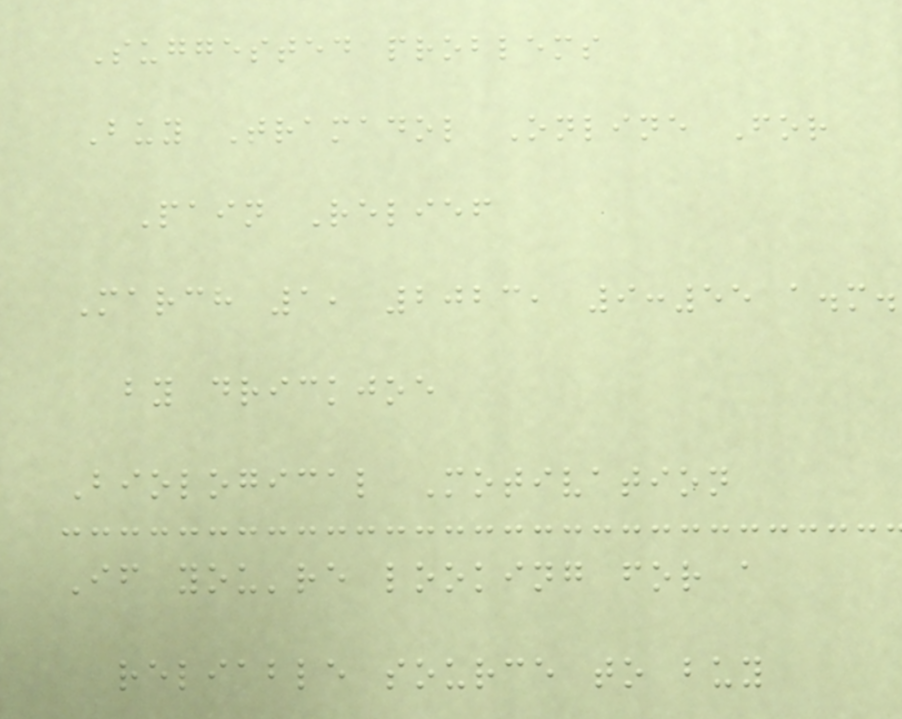Suggested problems
Buy Tramadol Online For
Pain Relief
March 1, 2023, 9:55 a.m.
by drickjoe
Biological Motivation
If you're looking for a
reliable source to buy
